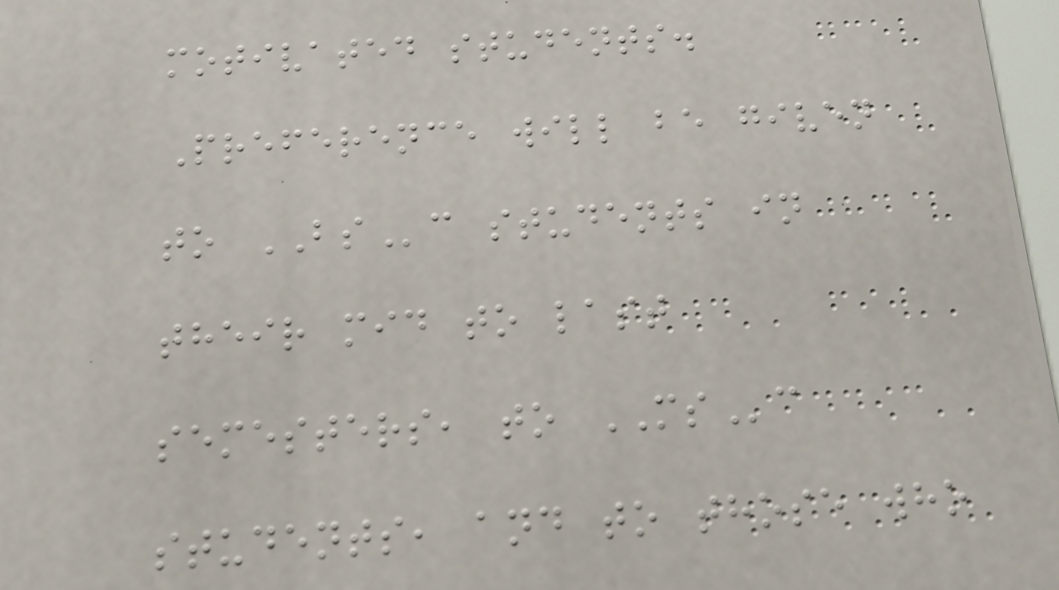motivated students.
Preference will be given
to BSc students in
their mid to last
semesters, to MSc
students, and to those who
